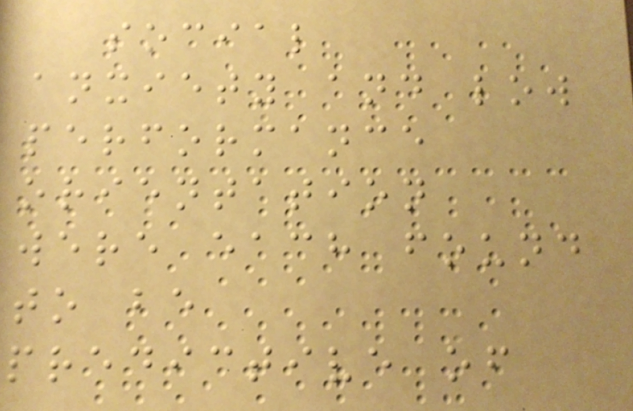social
anxiety and low
performance
orientation
were each found
to be
predictive of
